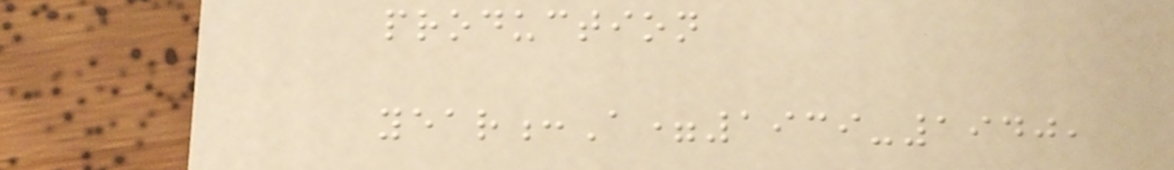production
year:A=1939-1940,
